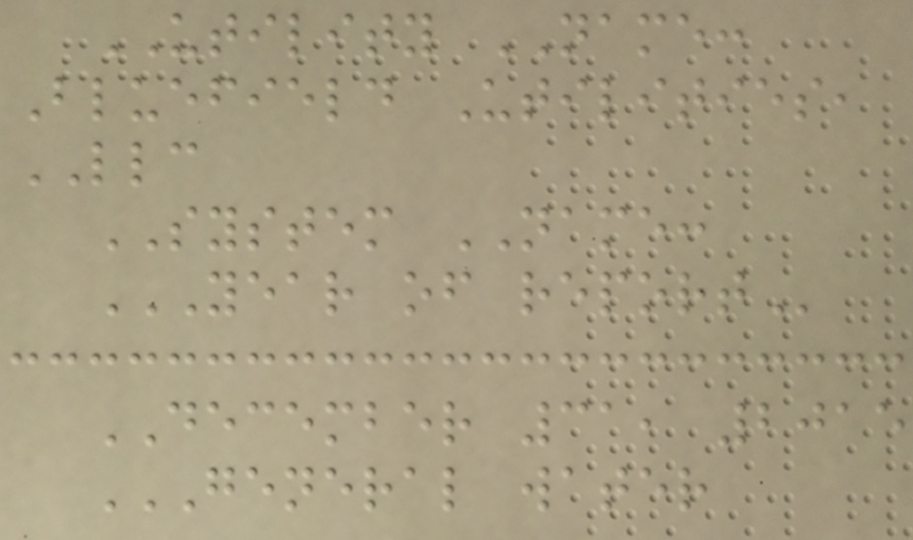UTILITY NAME:
Bluefield Utilities,
LLC
SYSTEM NAME:
YEAR OF REPORT
DECEMBER 31, 2015
GENERAL WATER
